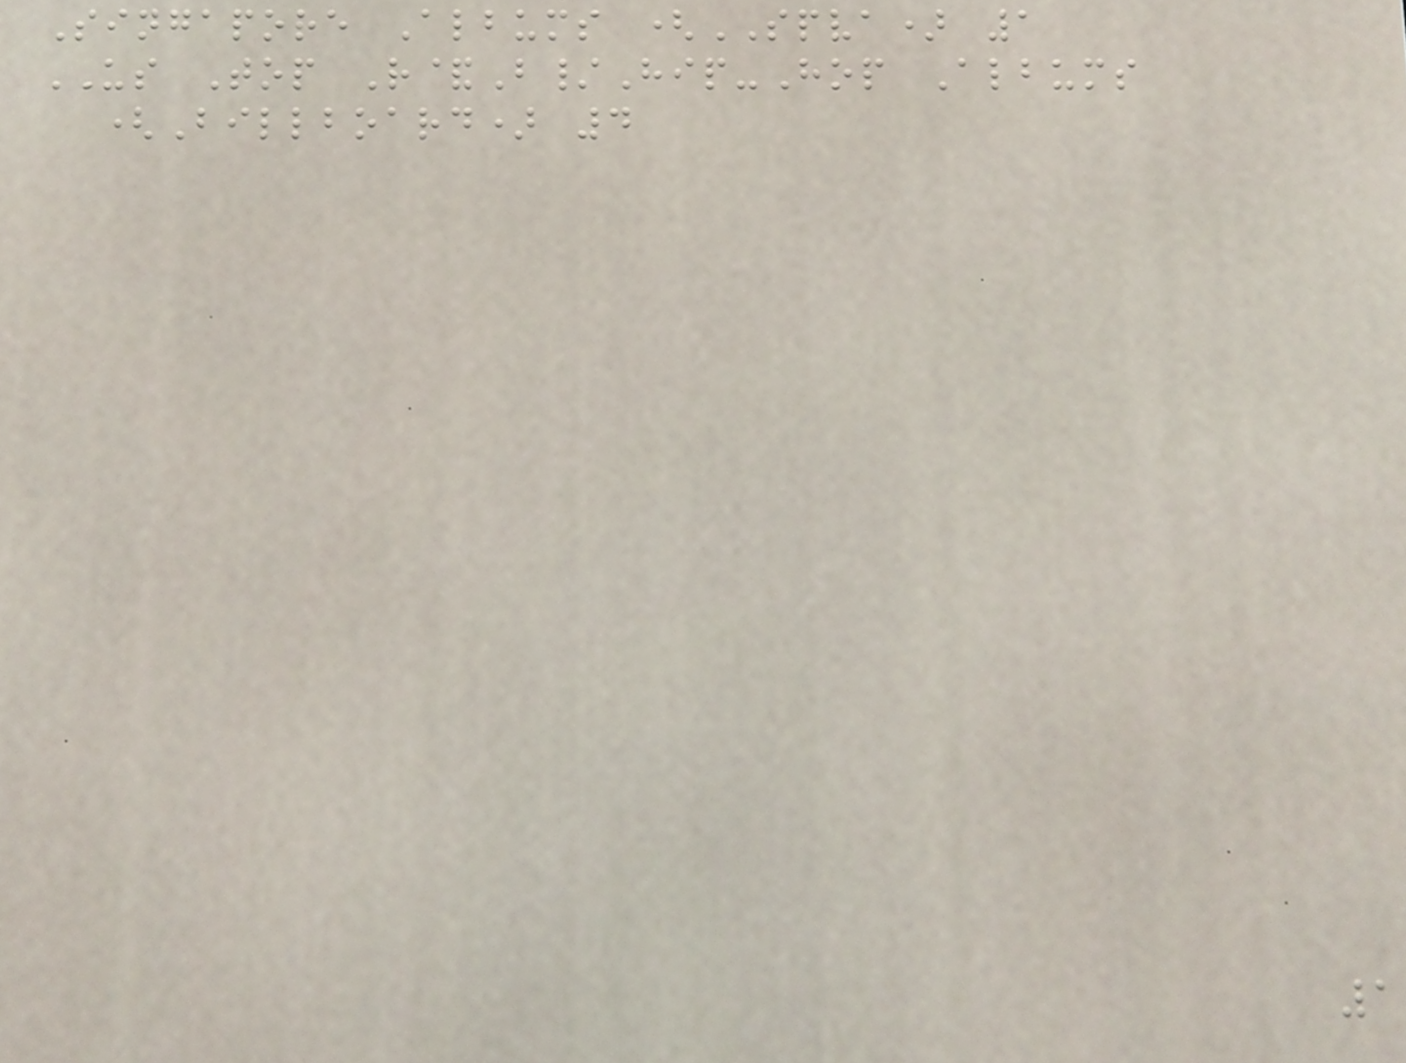Singapore Albums (SPVA) 1
US Top R&B/Hip-Hop Albums
(Billboard) 4
1
